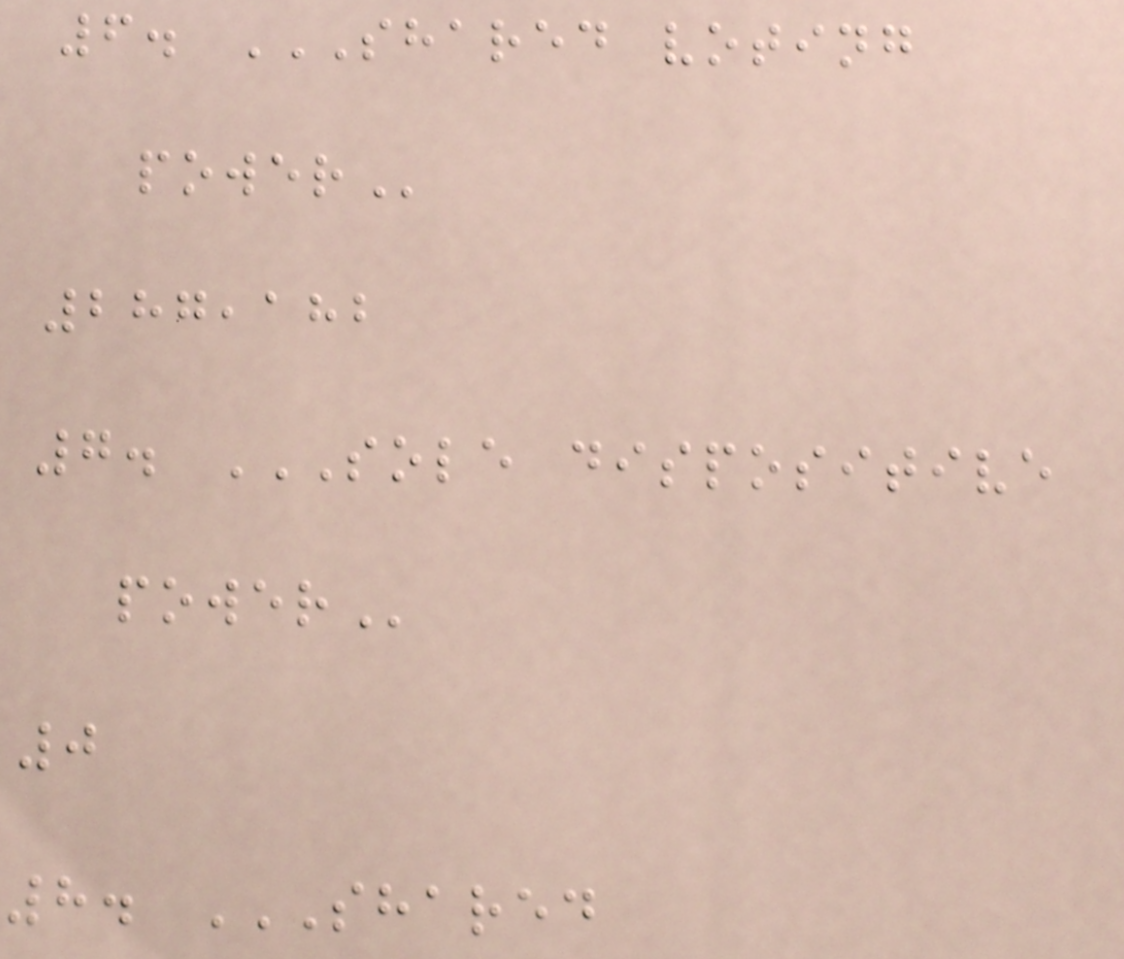6. SHARED VOTING
POWER
287,182
7. SOLE DISPOSITIVE
POWER
0
8. SHARED
